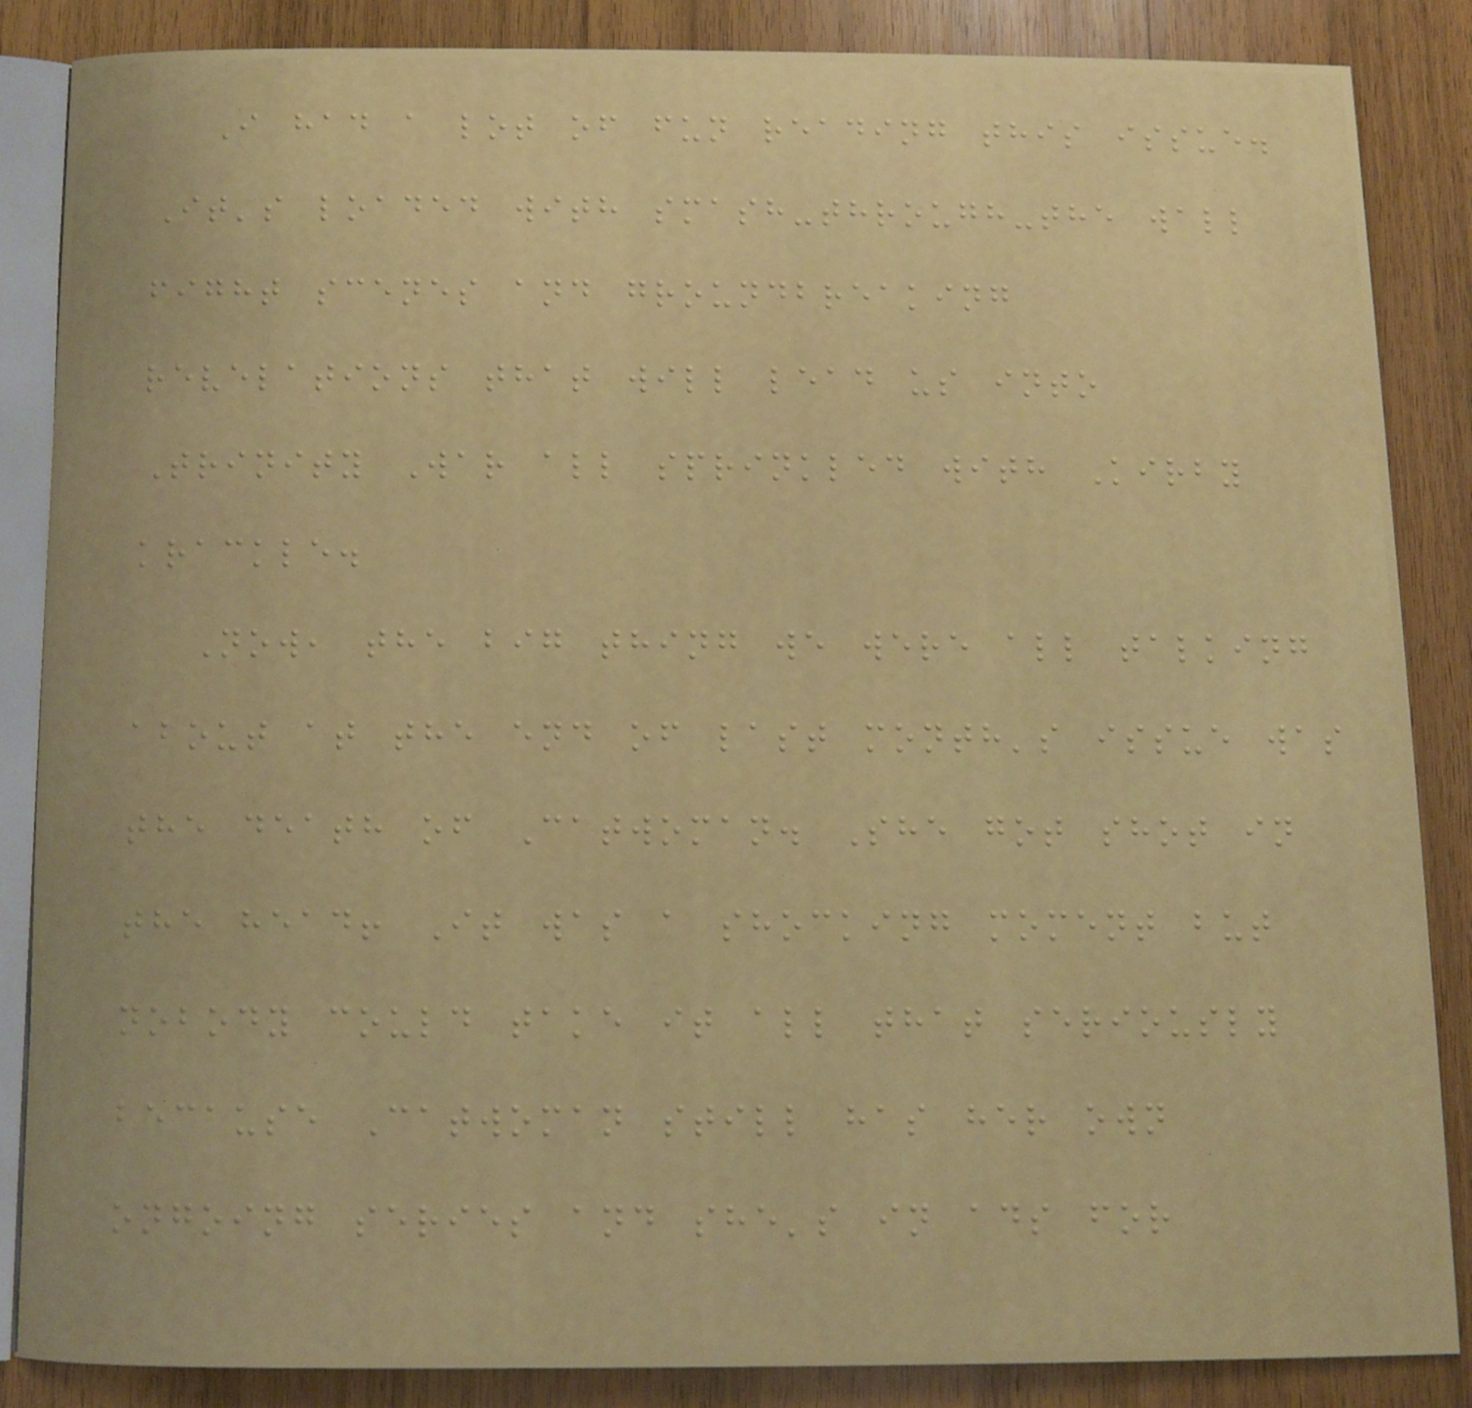I had a lot of fun reading this issue.
It's loaded with smash-through-the wall
fight scenes and groundbreaking
revelations that will lead us into
Trinity War all sprinkled with Kirby
krackle.
Now, the big thing we were all talking
about at the end of last month's issue was
the death of Catwoman. She got shot in
the head! It was a shocking moment but
nobody could take it all that seriously
because Catwoman still has her own
ongoing series and she's in ads for
